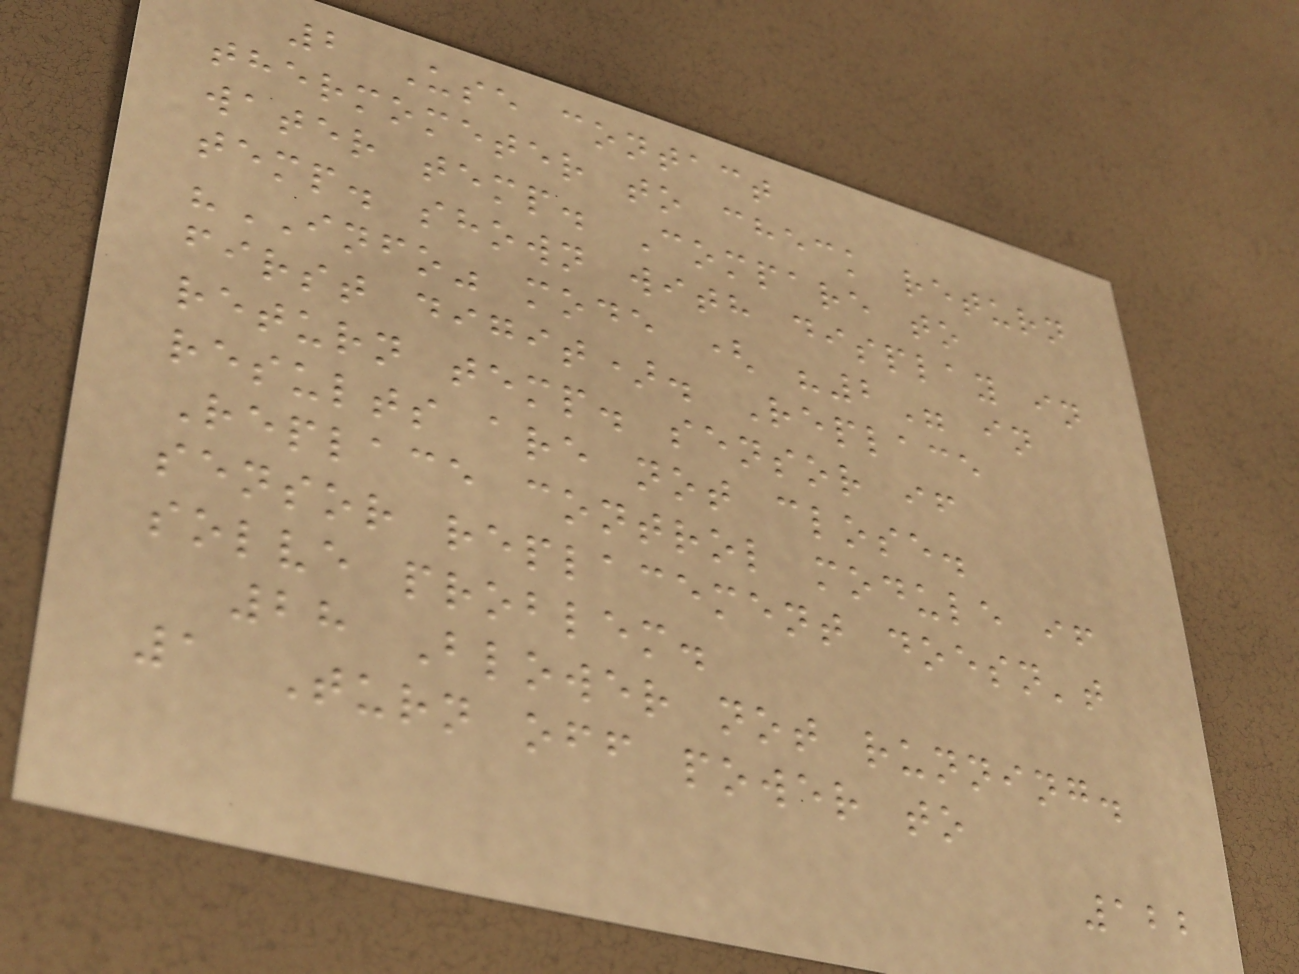2 Use contact
thermometer to check return
water temp. Compare to
temp. shown with display in
"INFO" mode ( "2" in
first digit). Replace
return temp. sensor if
results are not close.
Replace control module if
sensor replacement doesn't
solve problem.
28 Blower not running.
1 Turn off power to
122
